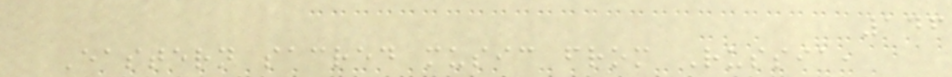146
Eastern sacred music from Russia,
